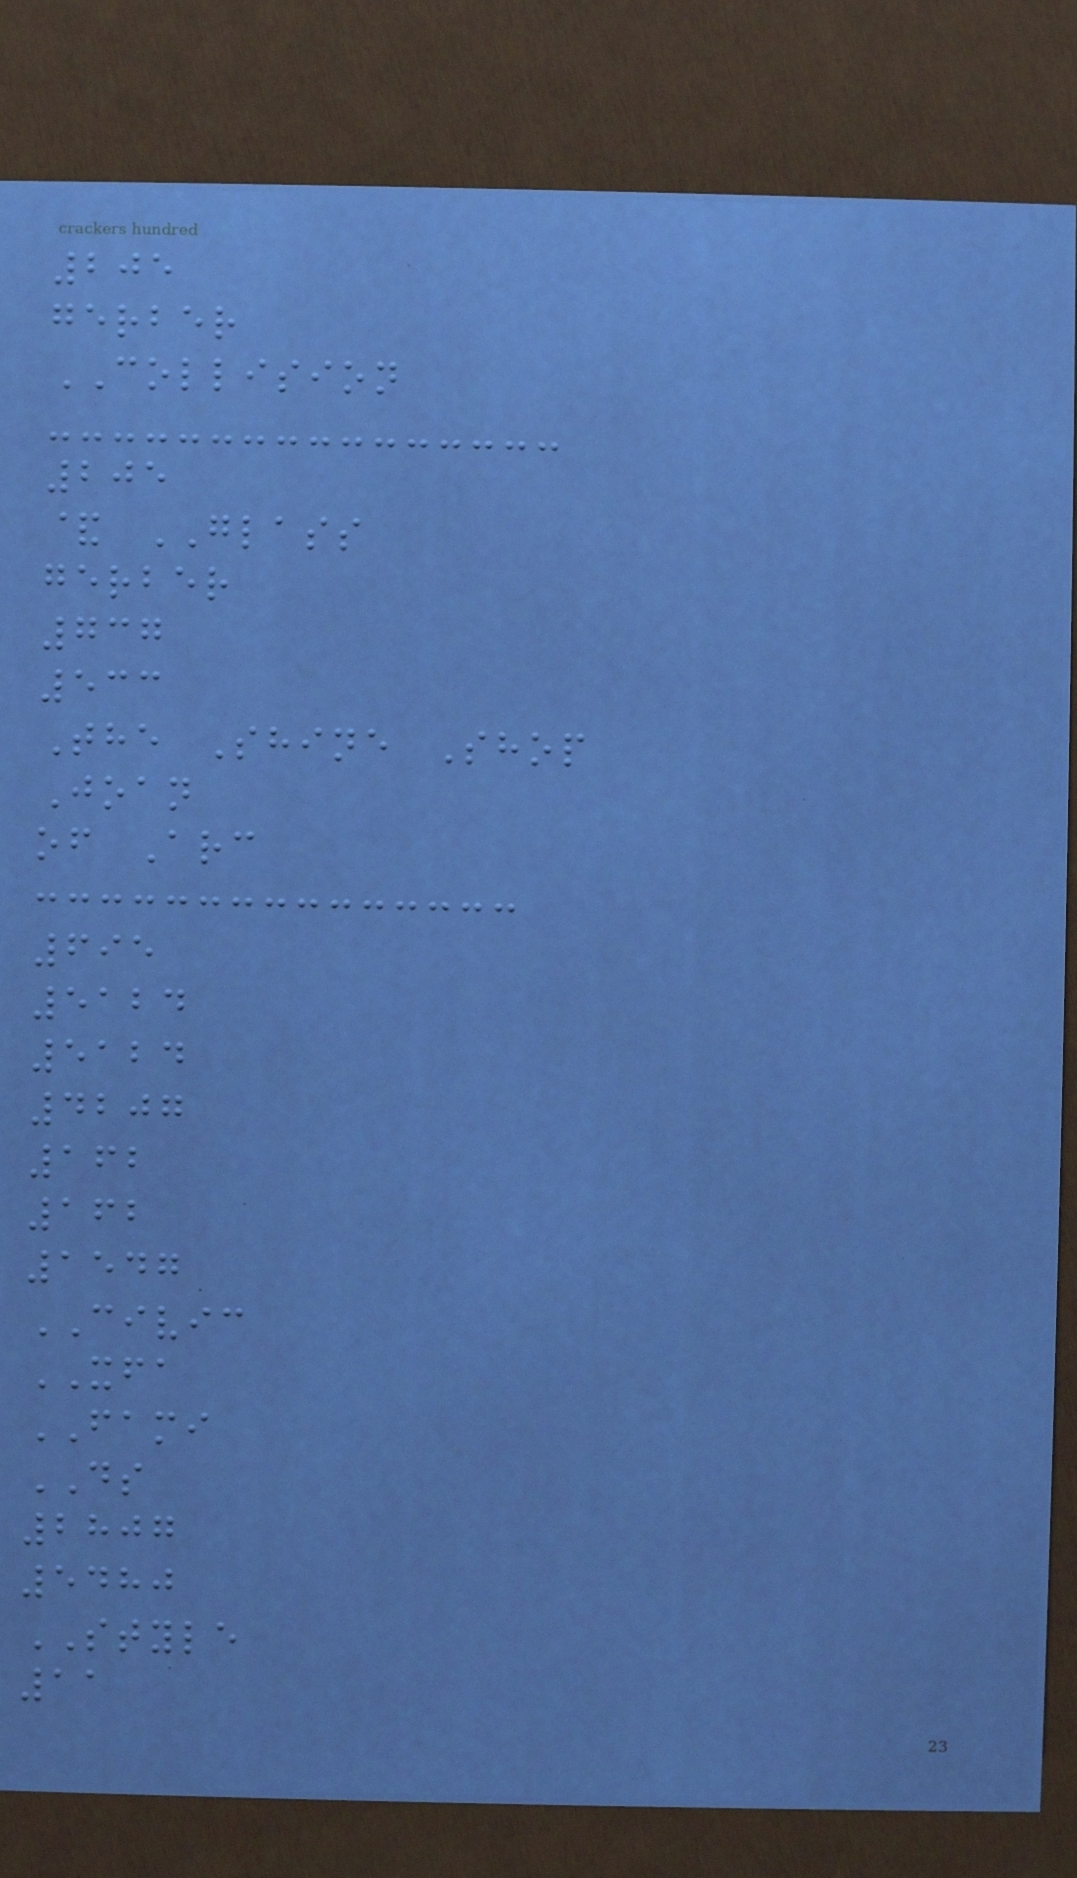205
gerber
COLLISION
205
& GLASS
gerber
737
533
The Shine Shop
Joan
of Arc
695
5124
5124
4207
162
162
1547
CIVIC
XFA
FAMI
DS
2807
5480
STYLE
11
